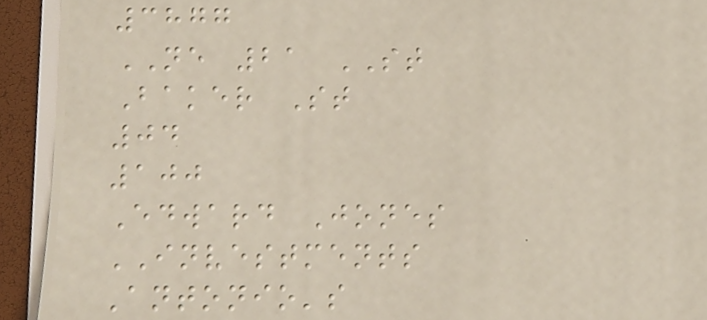3877
NE 21 ST
Baker St
04
100
Edward Jones
INVESTMENTS
Antonio's
